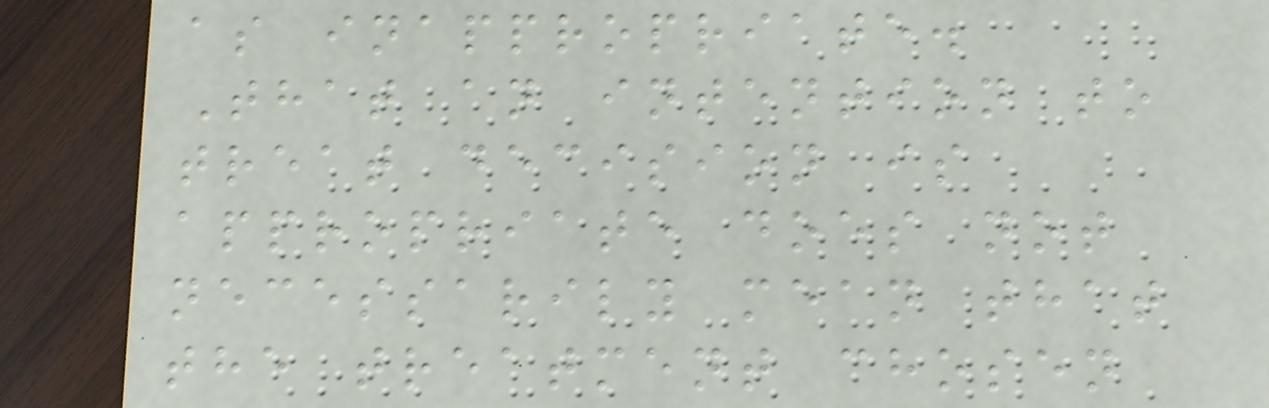as inappropriate.
That an intention to
treat decision is
appropriate does not
necessarily mean that
the treatment chosen
